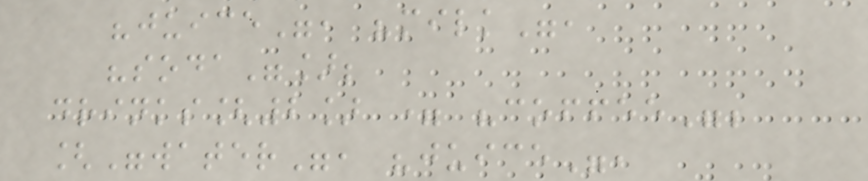"juice", "milk",
"soda"];
drinks[2] = "coffee";
["water", "juice",
